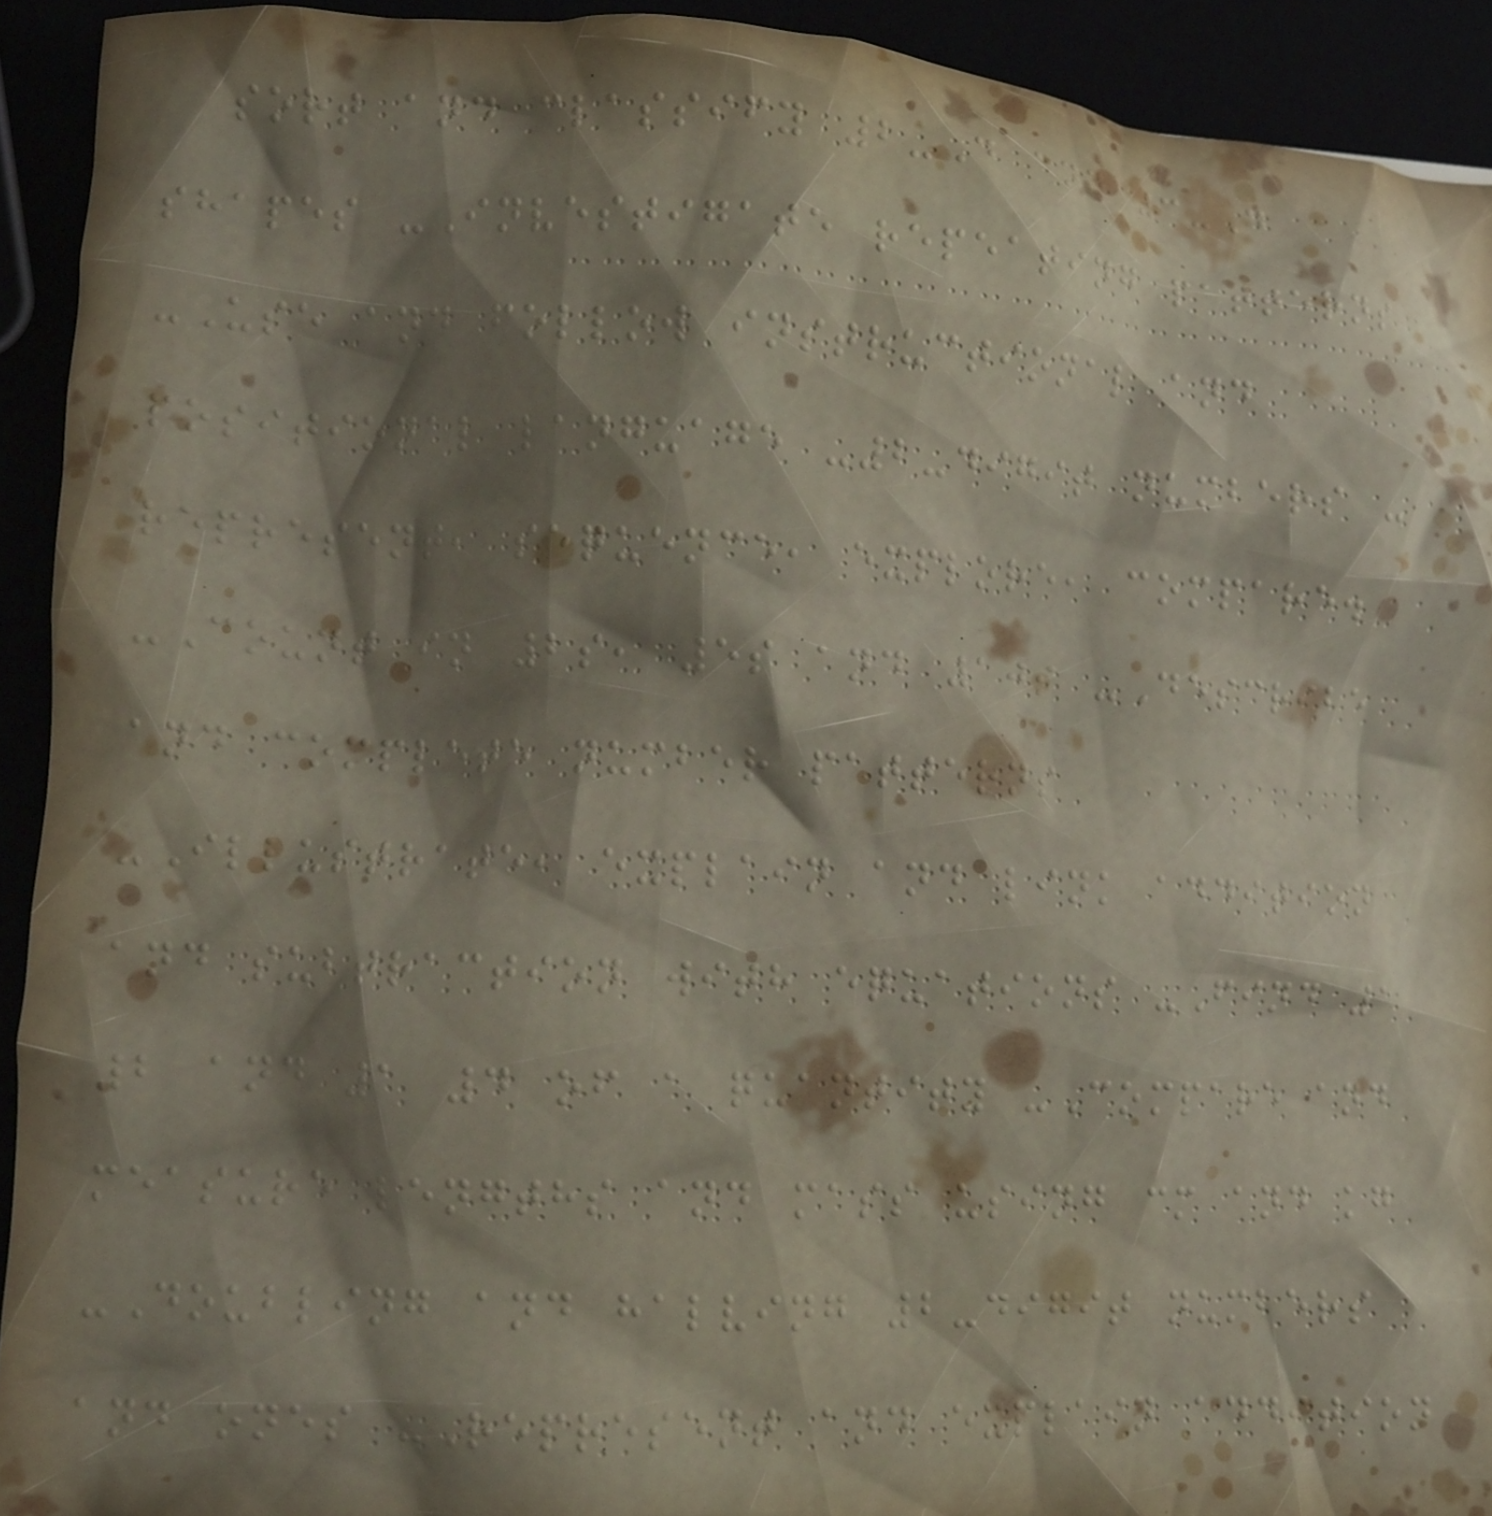sort and classify 2-D and 3-D
shapes -Investigate repeating patterns
-Use and follow instructional and
positional language -2-digit numbers -
represent, sequence, explore, compare.
-Count in 2s, 5s and 10s -Describe
and complete number patterns
-Illustrate, explain and link addition
and subtraction with equations -Find 1
2 and 1 4 of a quantity -Compare and
measure lengths and mass using cm and kg
-Doubling and halving 2-digit numbers
and ones -Represent and explain addition
